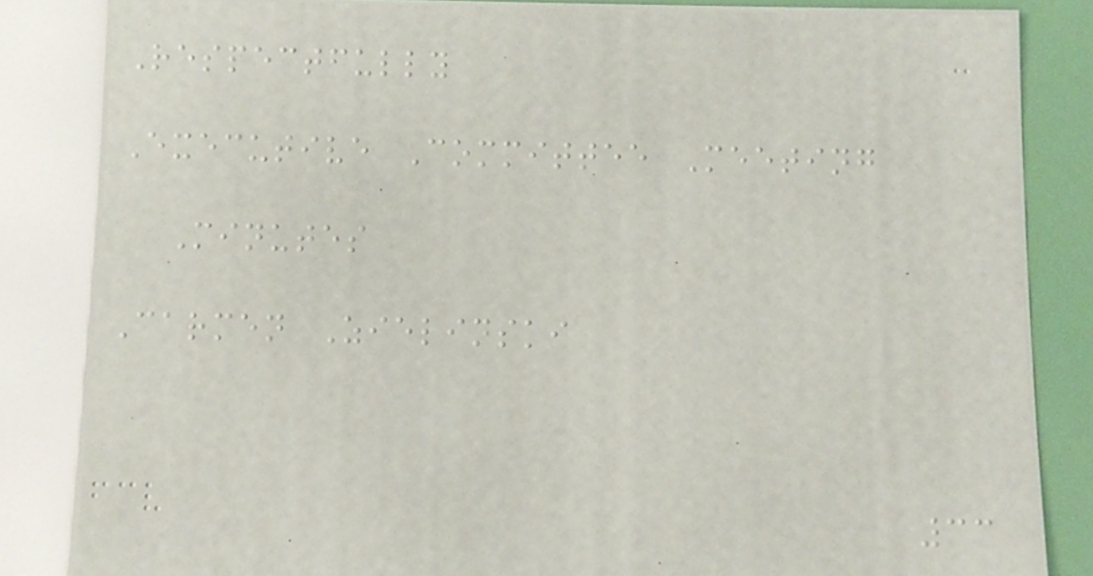Respectfully
Executive Committee Meeting
Minutes
Carmen Zielinski
33
